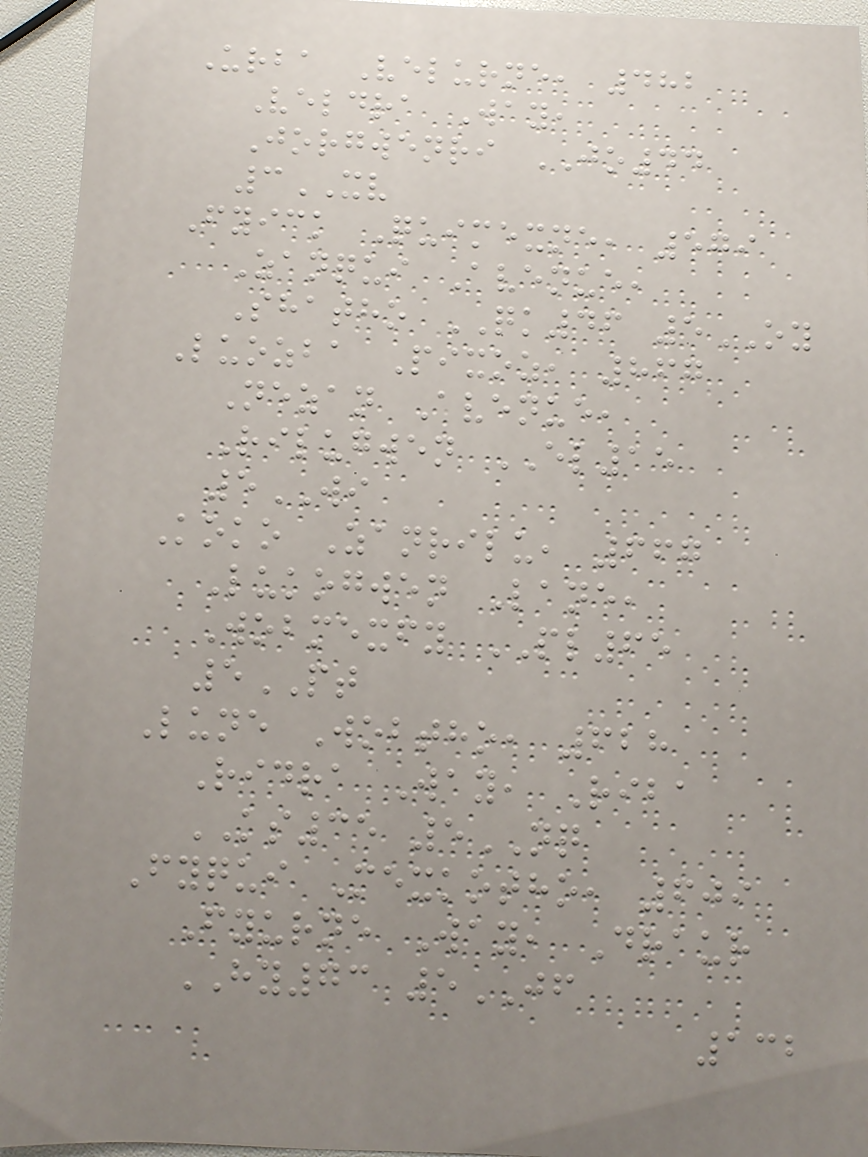Urba Velurne, 482
Veldra Way,
Jorgwenri JO44
3XV
Fyick Quimexne, 579
Zanqui Avenue,
Shatho QK46 5OY
Luozba Pixoz, 867
Nezan Avenue,
Rilugwen EL15
5WI
Koko Zanrilu, 667
Lukogwen Lane,
Wobmexfy PL65
5PT
Lune Wobtho, 628
Ridra Way, Riba
KS35 5NQ
Fyqui Mexkotho, 609
Fyurne Way, Draur
HY73 5JF
132
